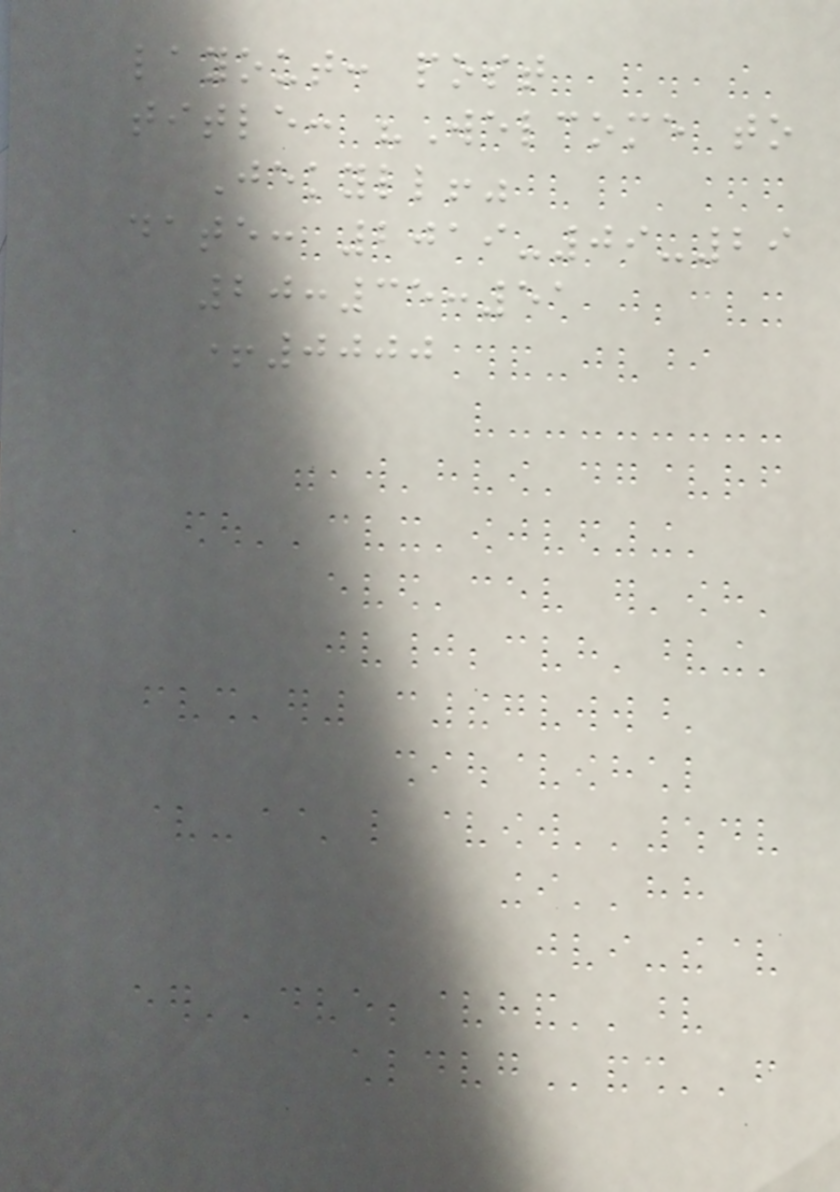layout: post
title: "Welcome to
Jekyll!"
date: 2019-09-29
20:35:51
+0000
